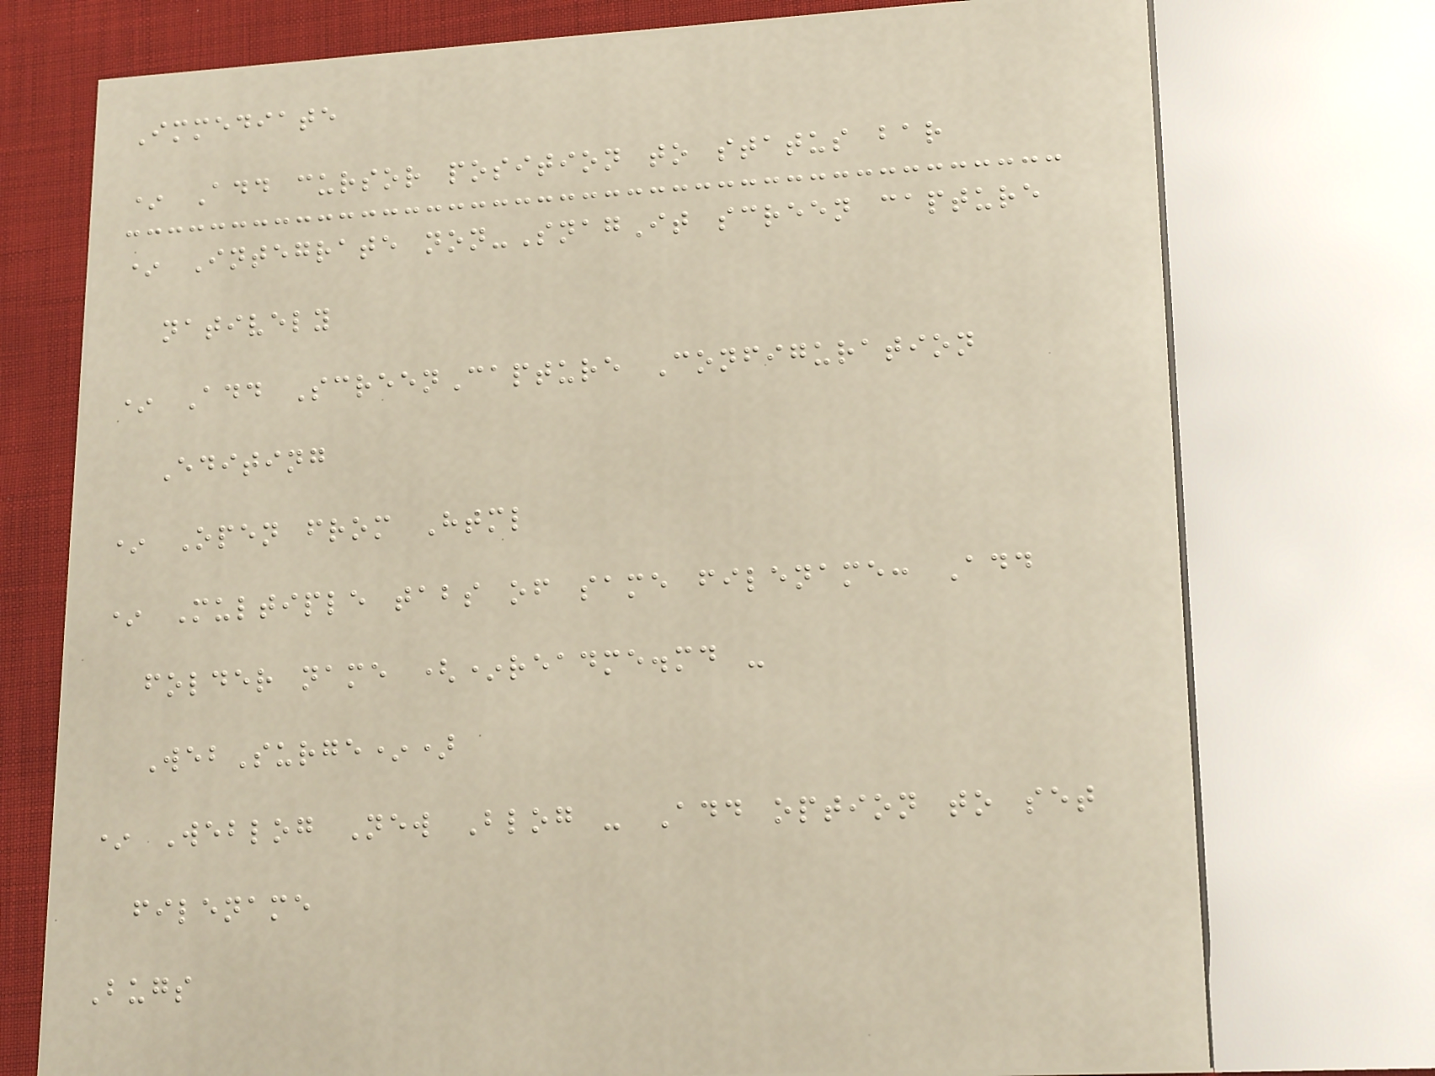Immediate
* Add cursor position to status bar
* Integrate non-SnagIt screen capture
natively
* Add ScreenCapture Configuration
Editing
* Open from Html
* Multiple tabs of same filename: Add
folder name (*readme.md -
WebSurge*)
* Weblog New Blog - Add option to set
filename
Bugs
